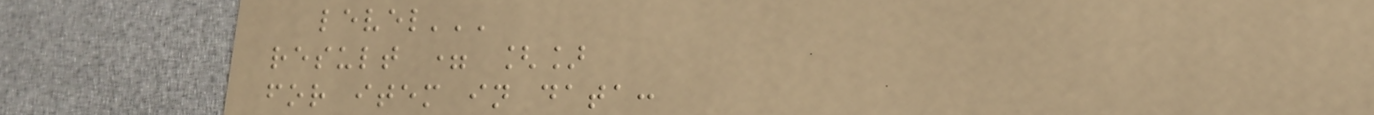level'''
result = []
for item in data:
